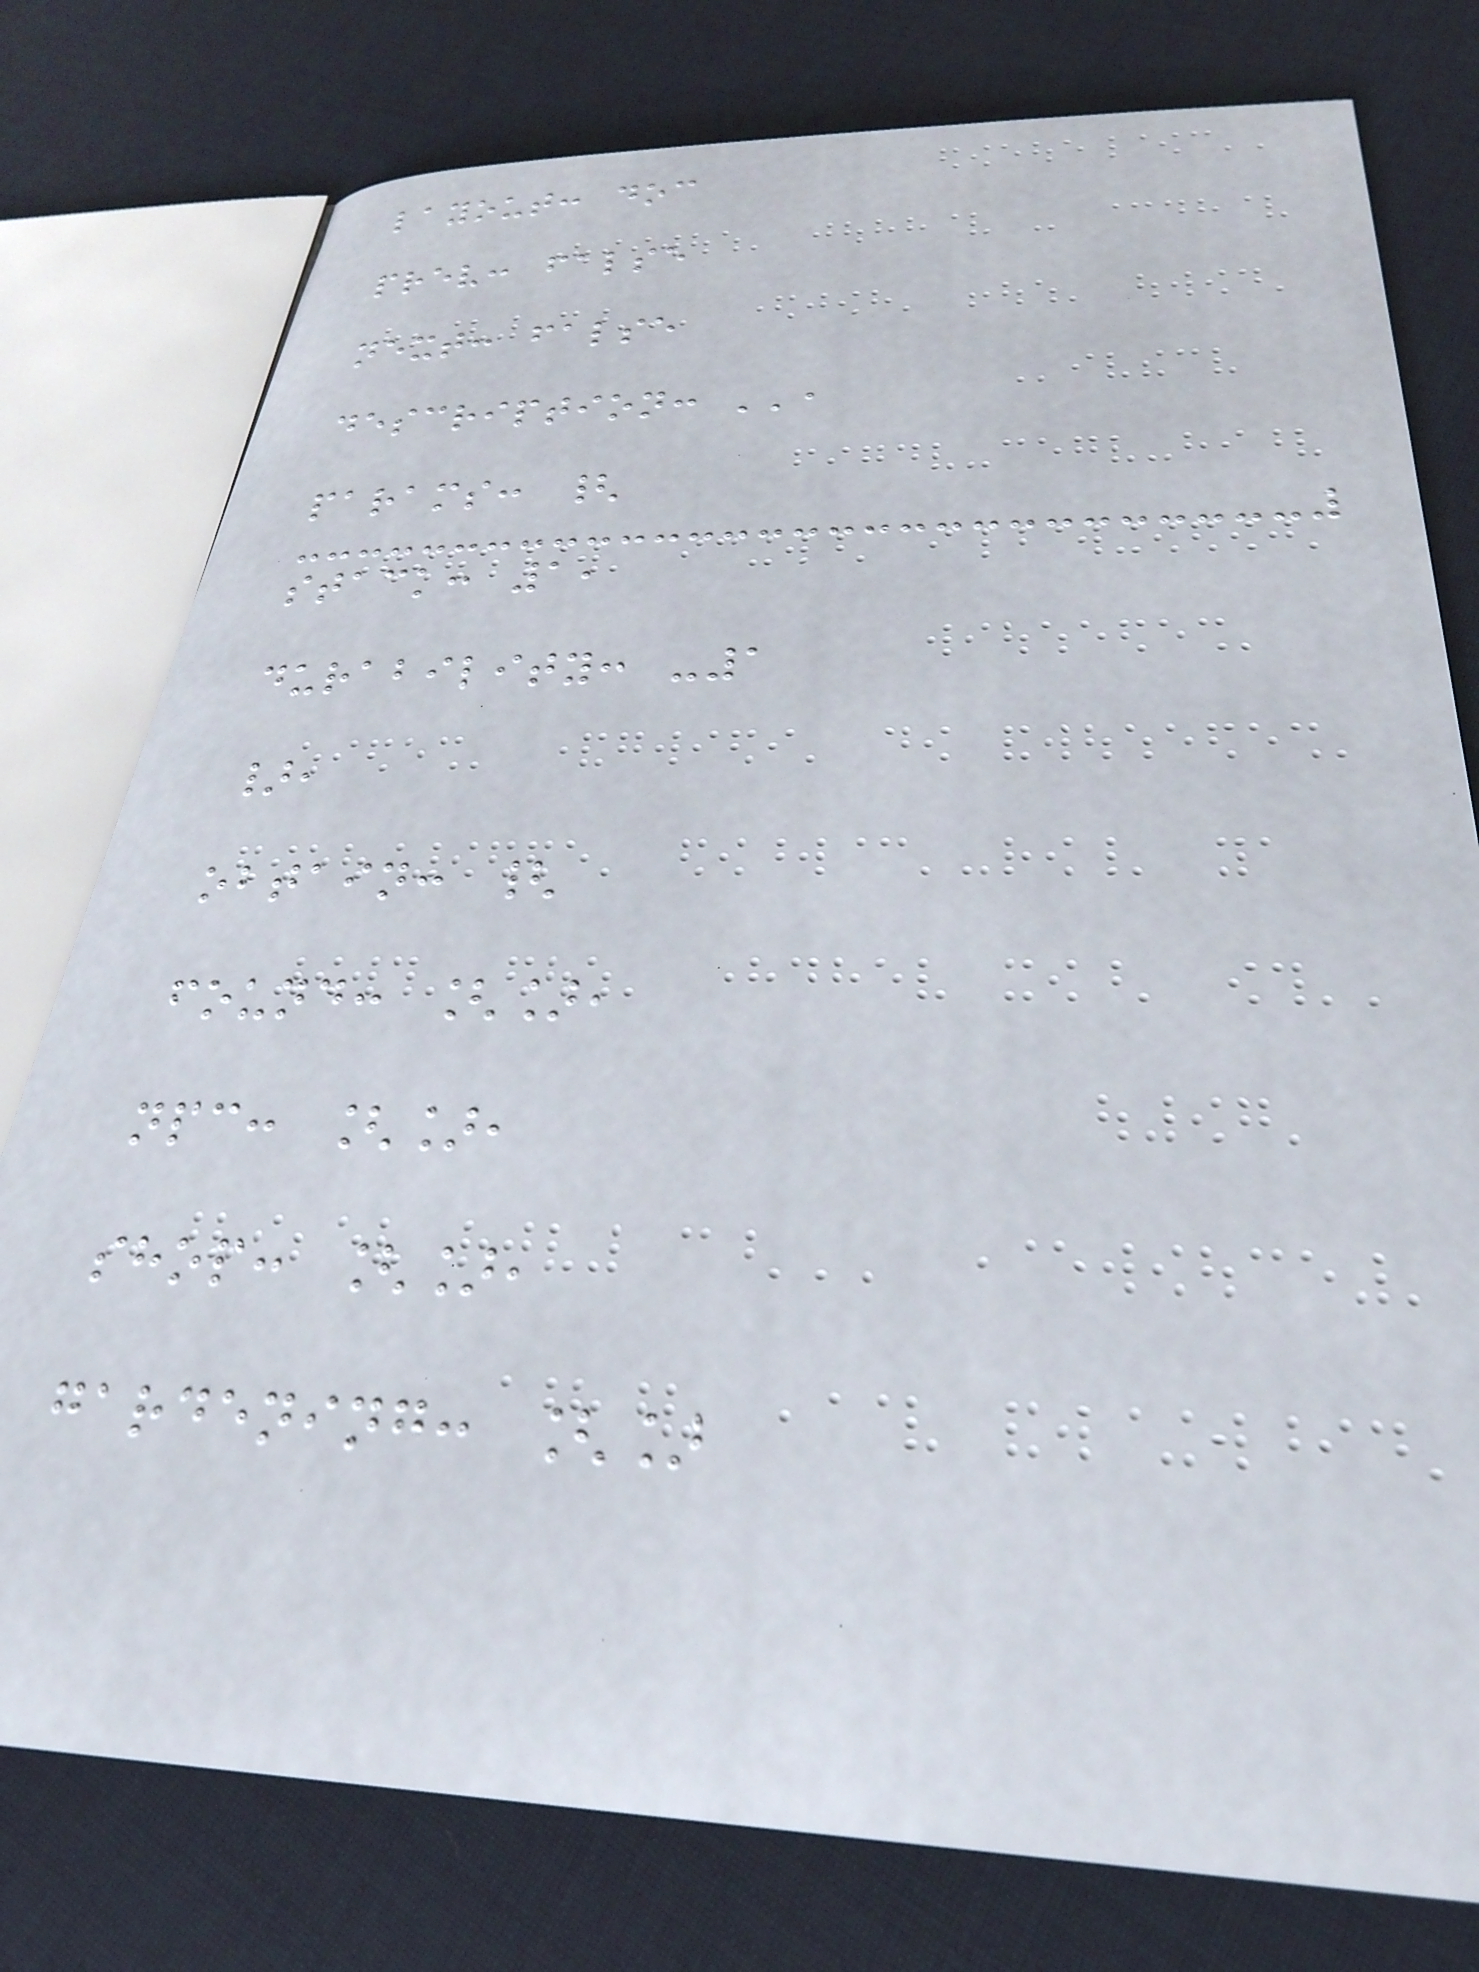layout: doc
prev: false
next: false
description: '',
params: {
stack: 1,
durability: -1
},
obtain: {
found: [],
npc: [],
shop: [],
gardening: []
